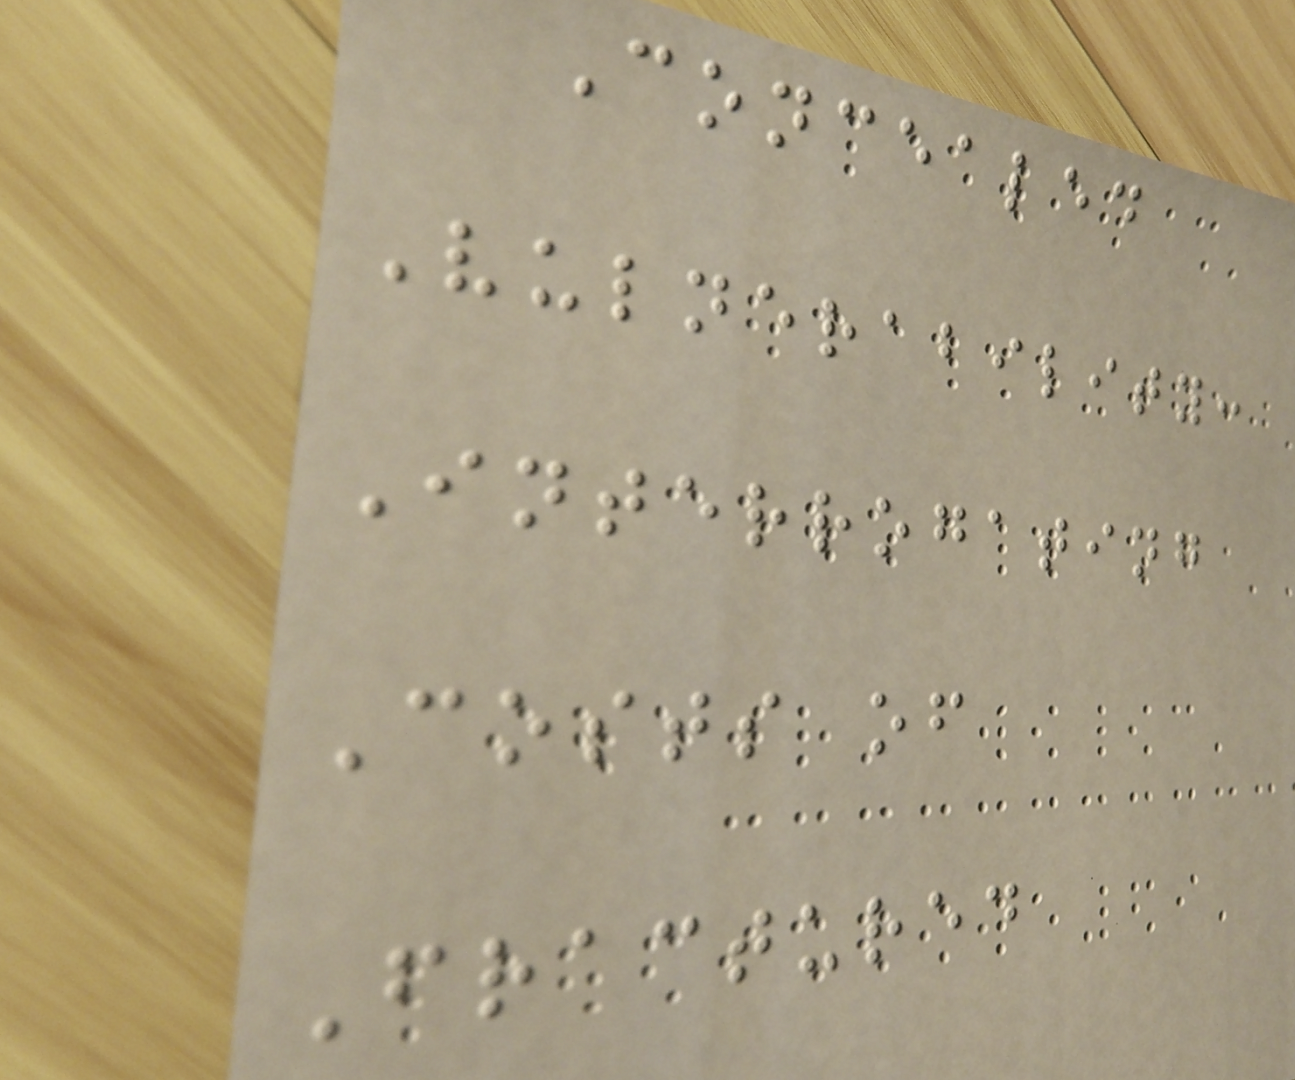Concealed
Vulnerability:
Interrogating
Costs of
Fractured
